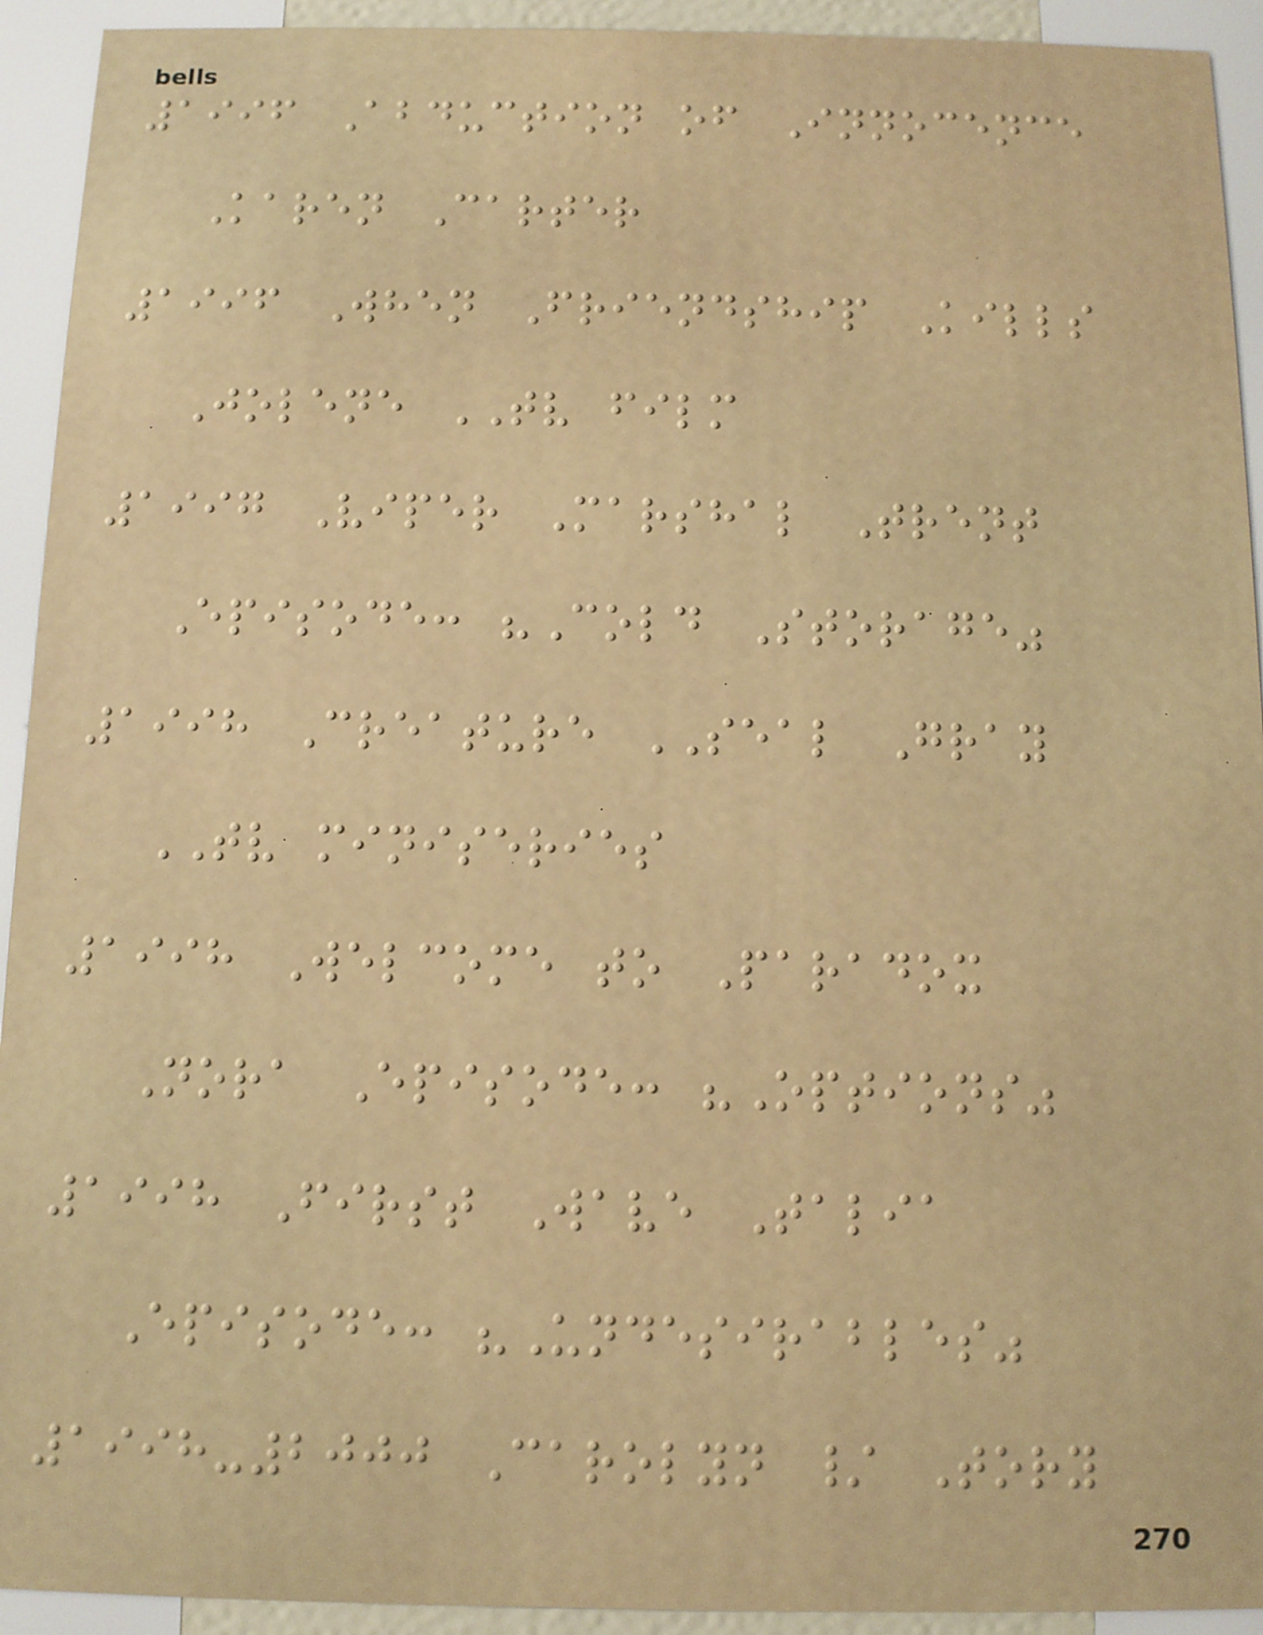1996 Abduction of Innocence
Karen Carter
1996 When Friendship Kills
Jolene TV film
1997 Viper Marshal Trent
Episode: "Cold Storage"
1998 Creature SEAL Gray
TV miniseries
1998 Welcome to Paradox
Nora Episode: "Options"
1998 First Wave Talia
Episode: "Undesirables"
1998-2000 Carolyn / Tory
